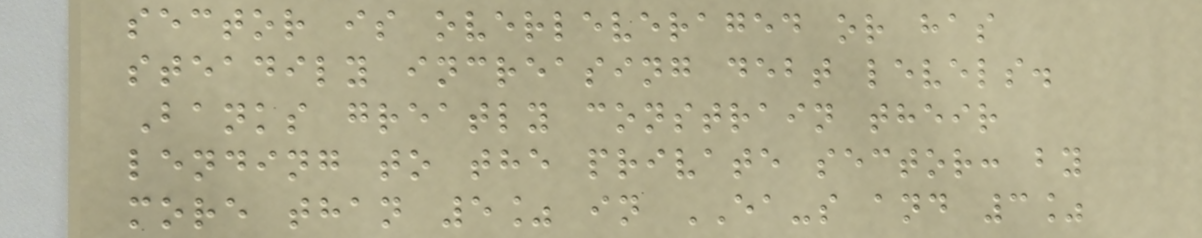sector is overleveraged or has
steadily increasing debt levels.
Banks greatly constrain their
lending to the private sector: by
more than 5% in EA-s and 3%
